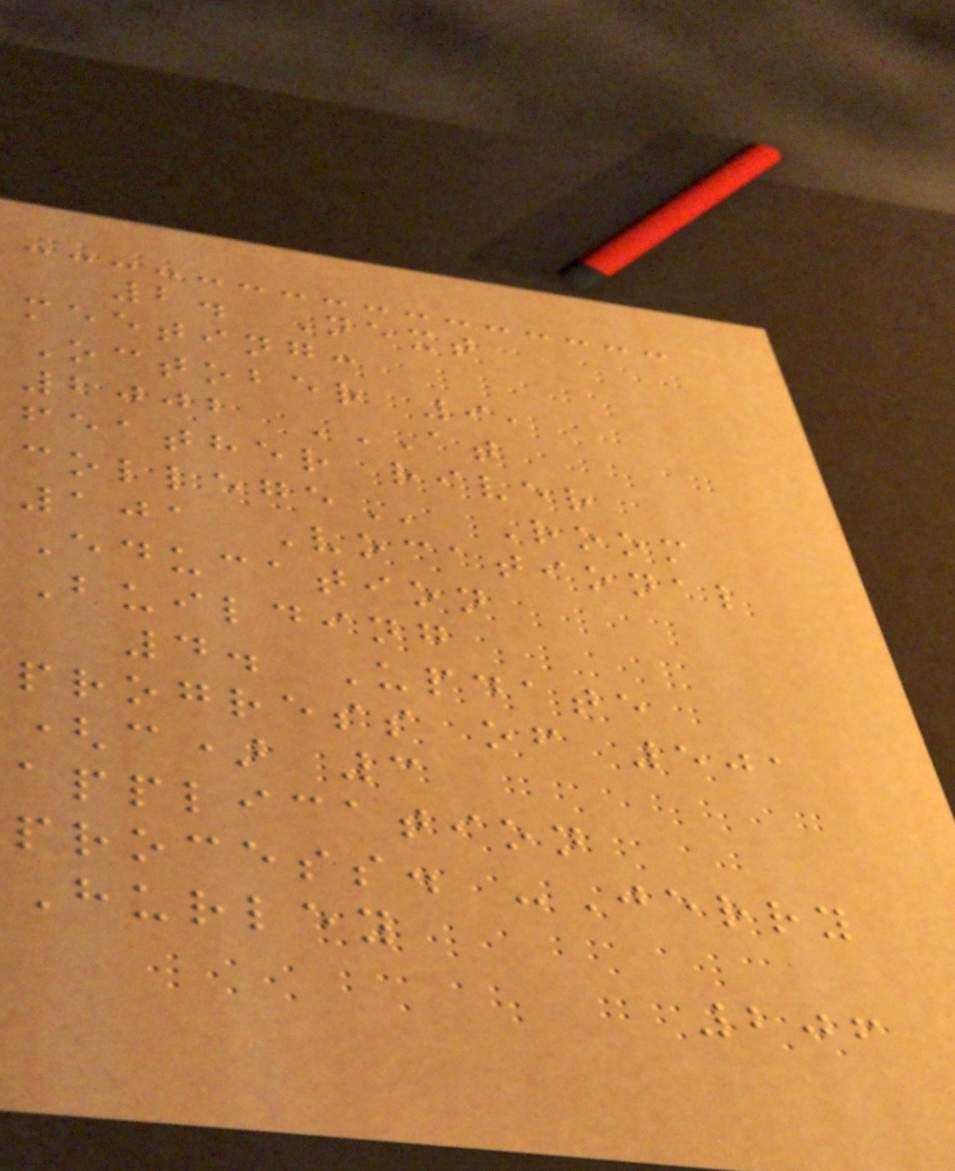2. Next
meeting:
October 9,
2002 AT
FEATHER RIVER
COLLEGE Room
101 Vocational
Education
Building
4. Update
progress of 501
(c) 3
application
process. -Jerry
Hurley
206
